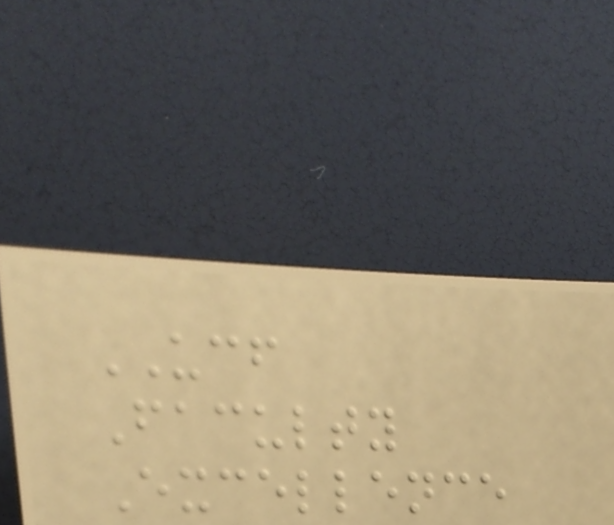UCF
Faculty
Excellence
